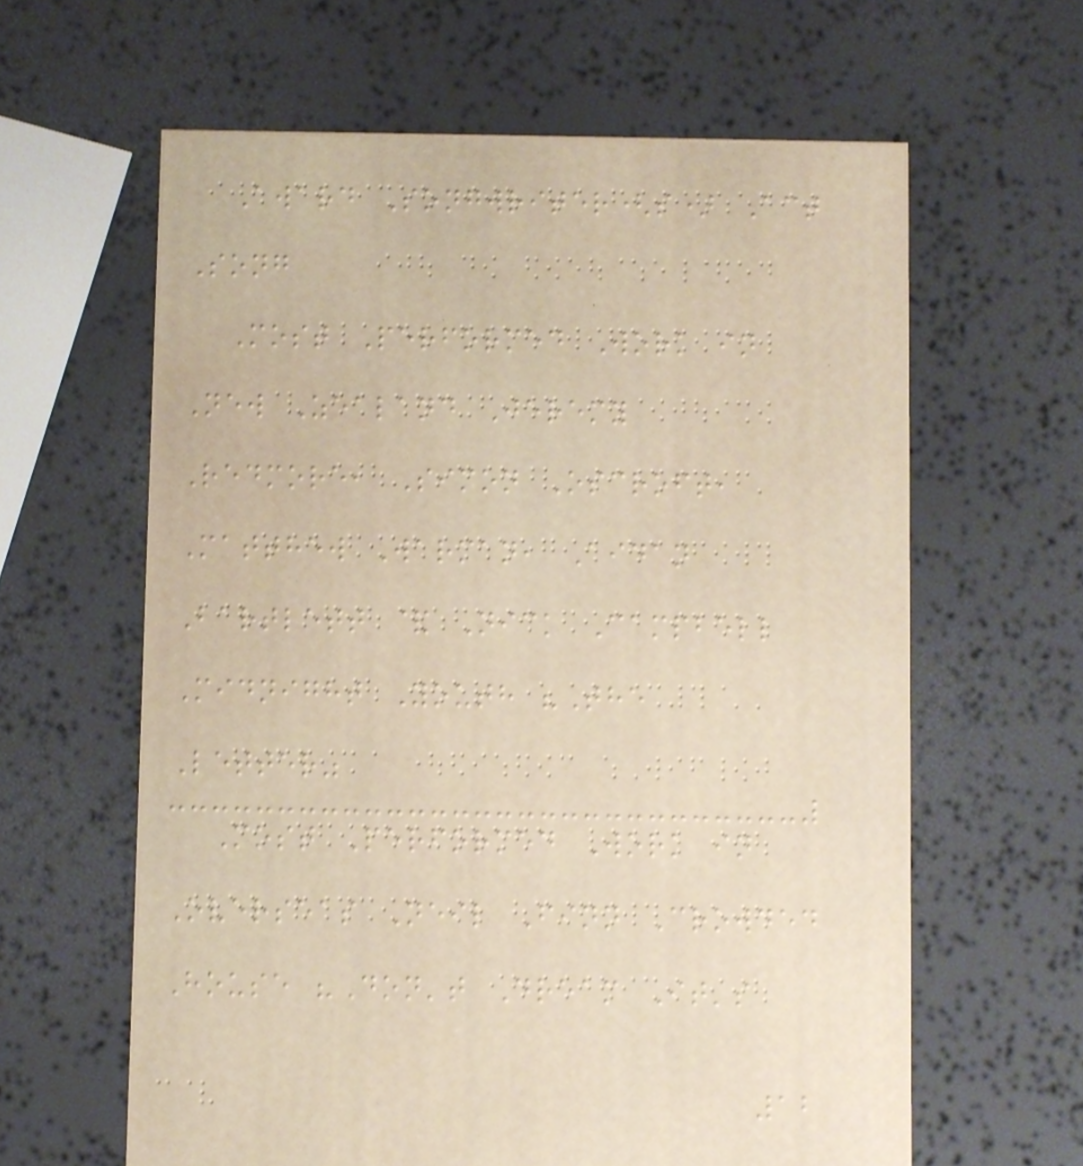Award Songwriter(s) Act
Song
Most Performed Work in
New Zealand Jeremy
Redmore, Simon Oscroft,
Matthew Warman, Aidan
Bartlett & Nick Campbell
Midnight Youth "The
Letter"
Most Performed Work in
Overseas Neil Finn Crowded
House "Don't Dream It's
12
